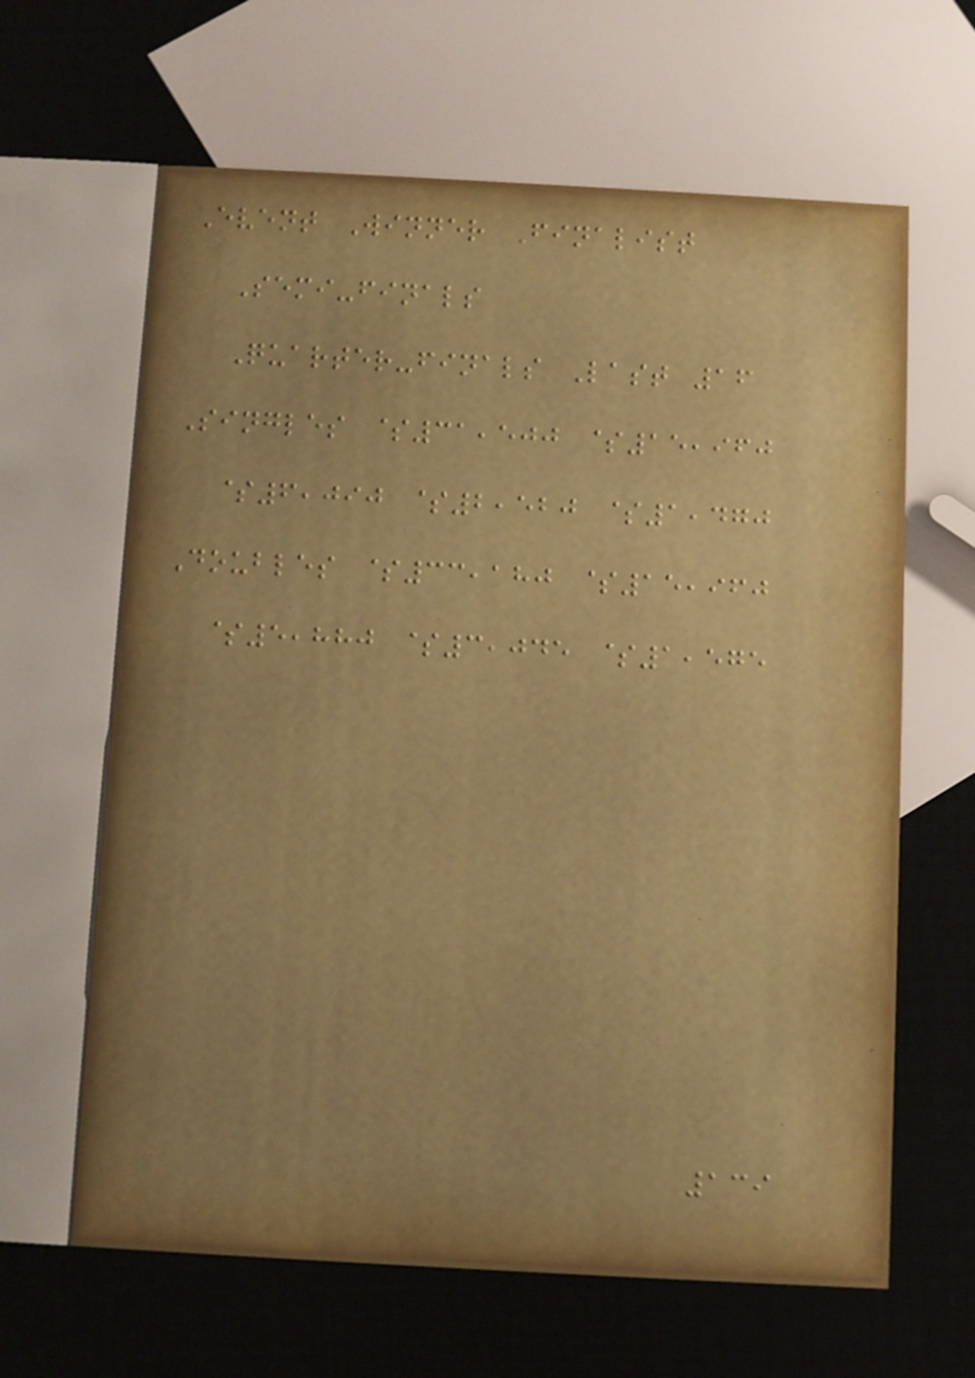Event Winner Finalist
Semi-finals
Quarter-finals Last 16
Singles $31,500 $15,960
$6,090 $2,520 $1,470
Doubles $33,180 $15,960
$5,880 $3,045 $1,575
139
